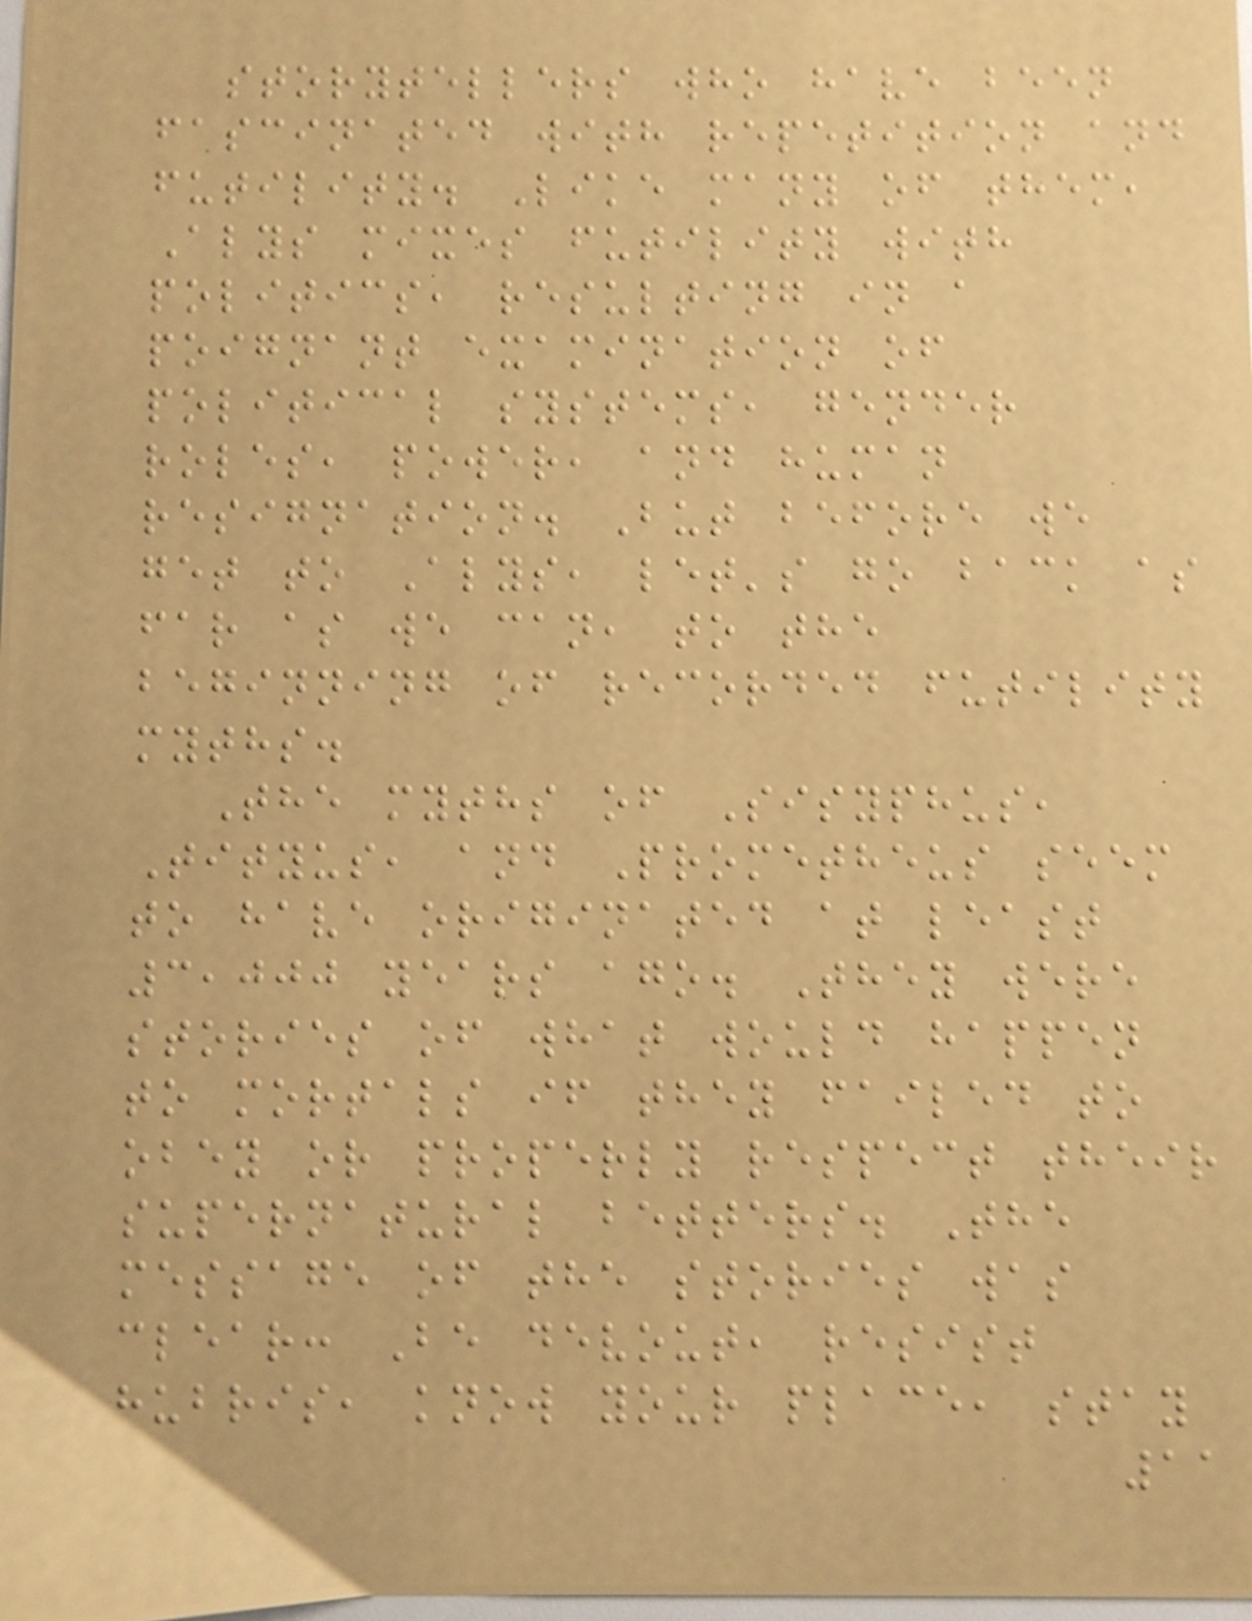storytellers who have been
fascinated with repetition and
futility. Like many of them,
Alys mixes futility with
politics, resulting in a
poignant examination of
political systems, gender
roles, power, and human
resignation. But before we
get to Alys, let's go back as
far as we can, to the
beginning of recorded futility
myths.
The myths of Sisyphus,
Tityus, and Prometheus seem
to have originated at least
3,000 years ago. They were
stories of what would happen
to mortals if they failed to
obey or properly respect their
supernatural betters. The
message of the stories was
clear: Be devout, resist
hubris, know your place, stay
11
